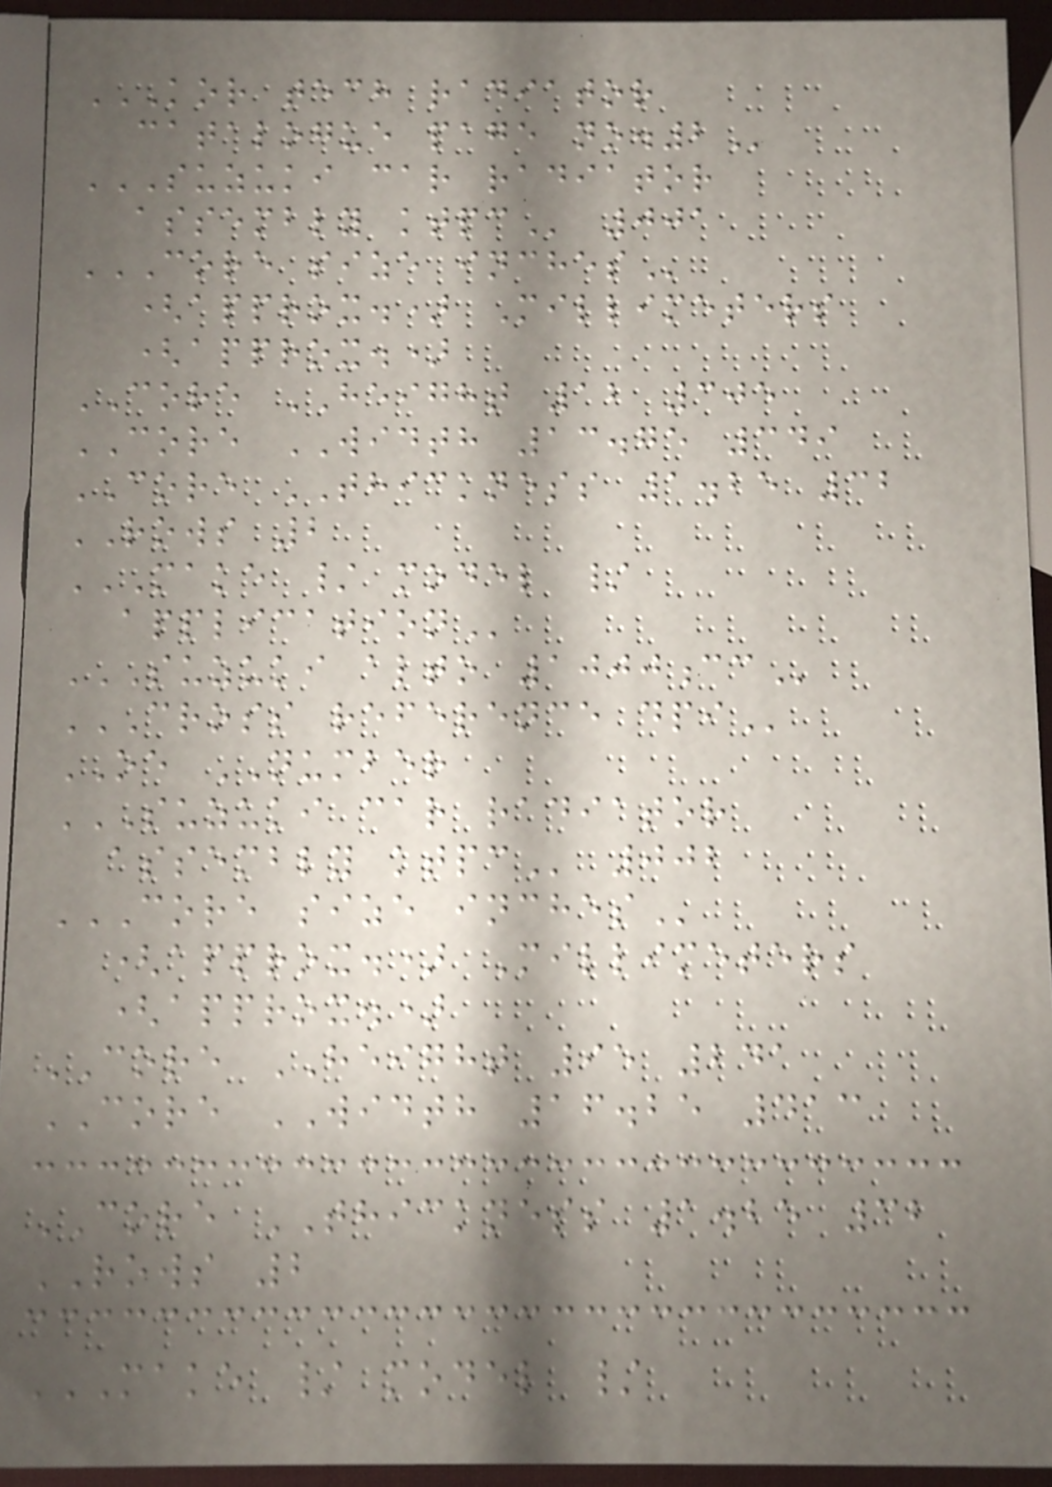KOR TECH RADIATOR
CATALOGUE PAGE NO.2
SUZUKI CAR RADIATOR
ASSEMBLY KTPC 001
CORE SIZE INCHES
(approx.) Millimeters
(approx.)
CORE HEIGHT 12 305
CORE WIDTH 13.75 349
CORE THICKNESS 1.25 32
ROWS 2
MAKE / MODEL /
APPLICATION
SUZUKI ALTO 1000CC
CROSS REFERENCE DPI
OE NUMBER
SUZUKI CAR RADIATOR
ASSEMBLY KTPC 002
CORE SIZE INCHES
(approx.) Millimeters
(approx.)
CORE HEIGHT 95 241
CORE WIDTH 16.25 413
CORE THICKNESS 1.25 32
ROWS 2
MAKE / MODEL /
